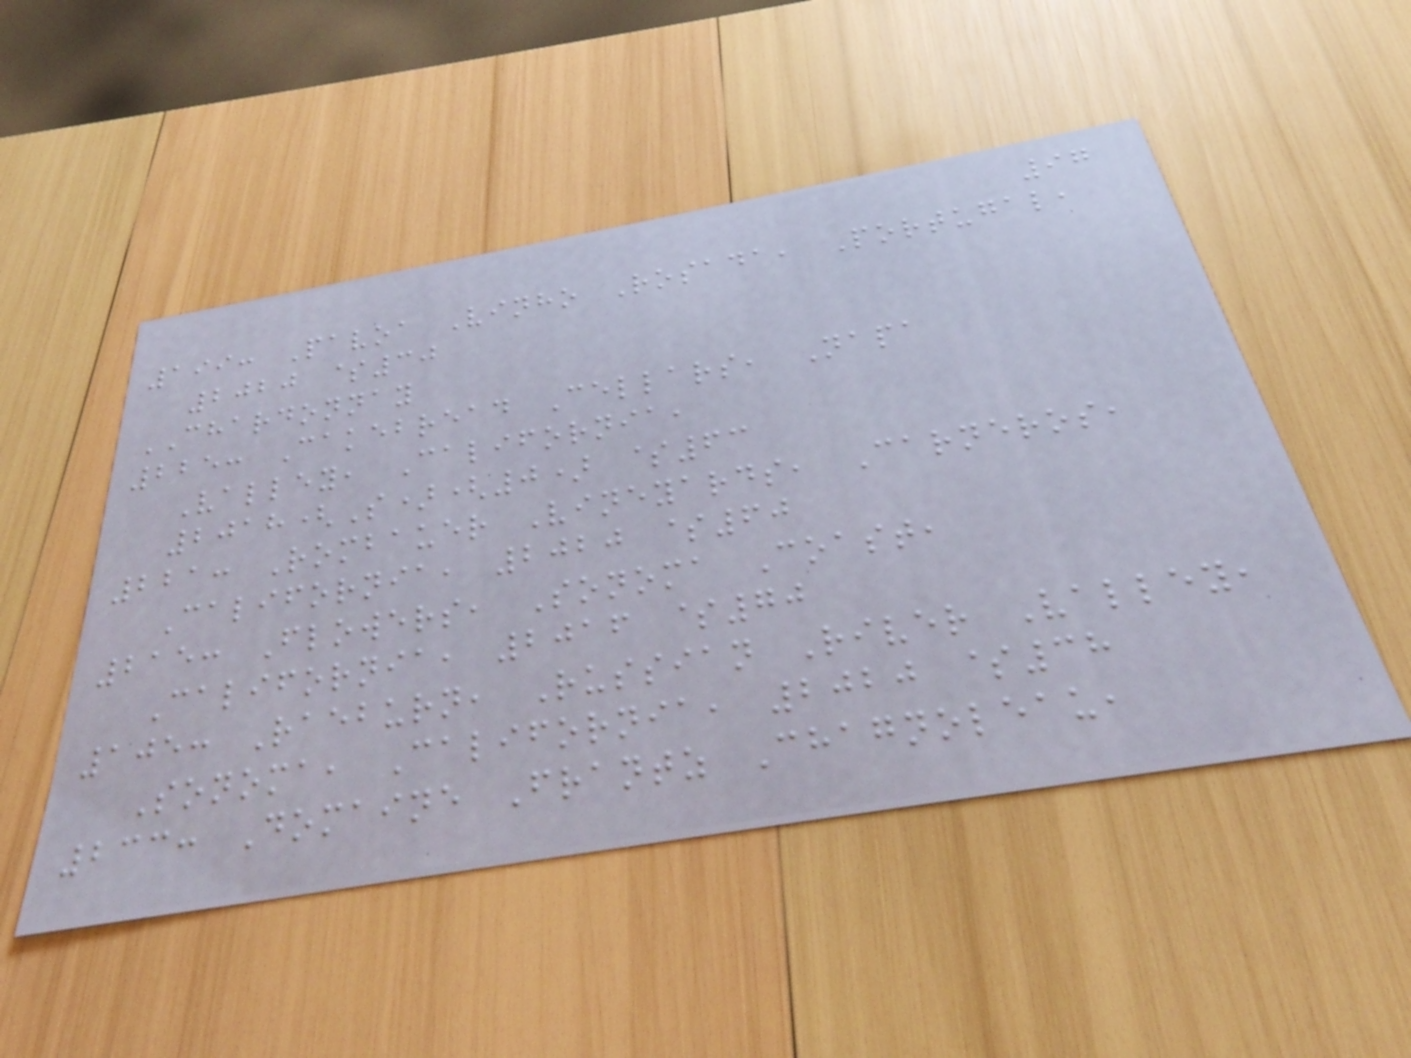97
199: Pavoa Vinho Rosada, Portugal,
2020 $30
CHARDONNAY
225: Cakebread Cellars, Napa
Valley, California,
2018(S)(0) $63
221: Rombauer Vineyards, Carneros,
California, 2020 $60
215: Flowers, Sonoma Coast,
California, 2016 $70
105: Raeburn, Russian River Valley,
Sonoma, California, 2020 $38
233: Domaine Frantz Chagnoleau,
